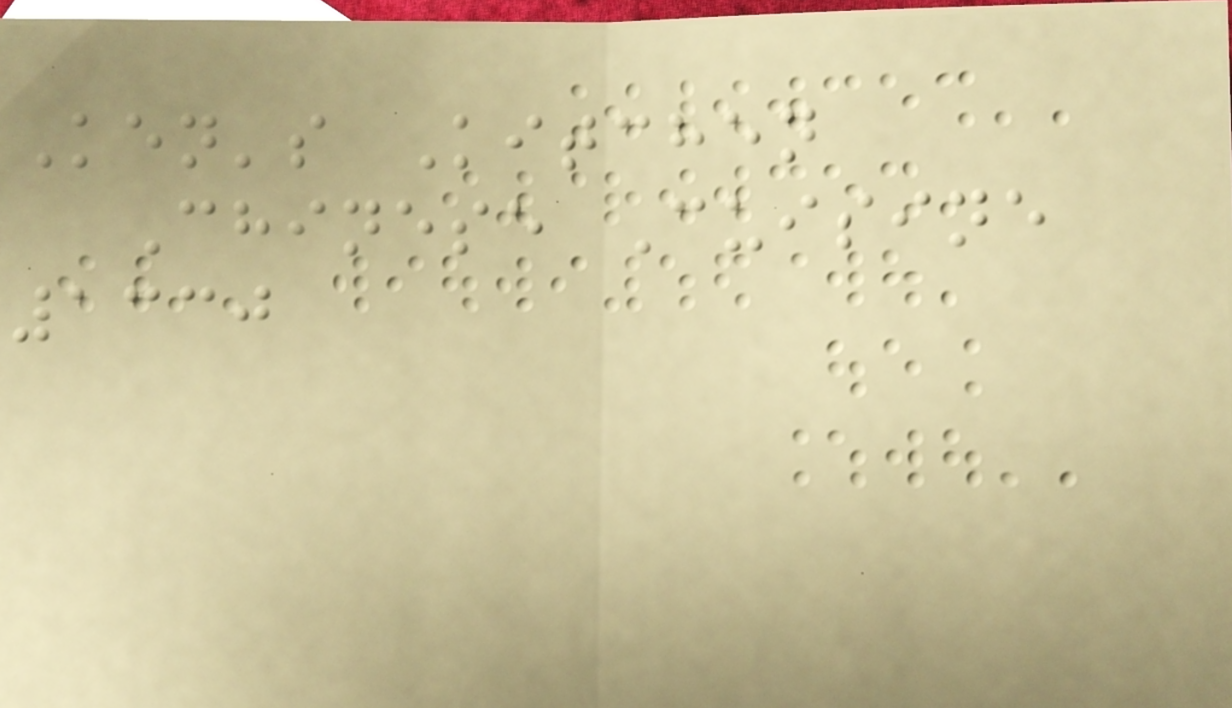Ken's Kitchen
Chinese Cuisine
1330
